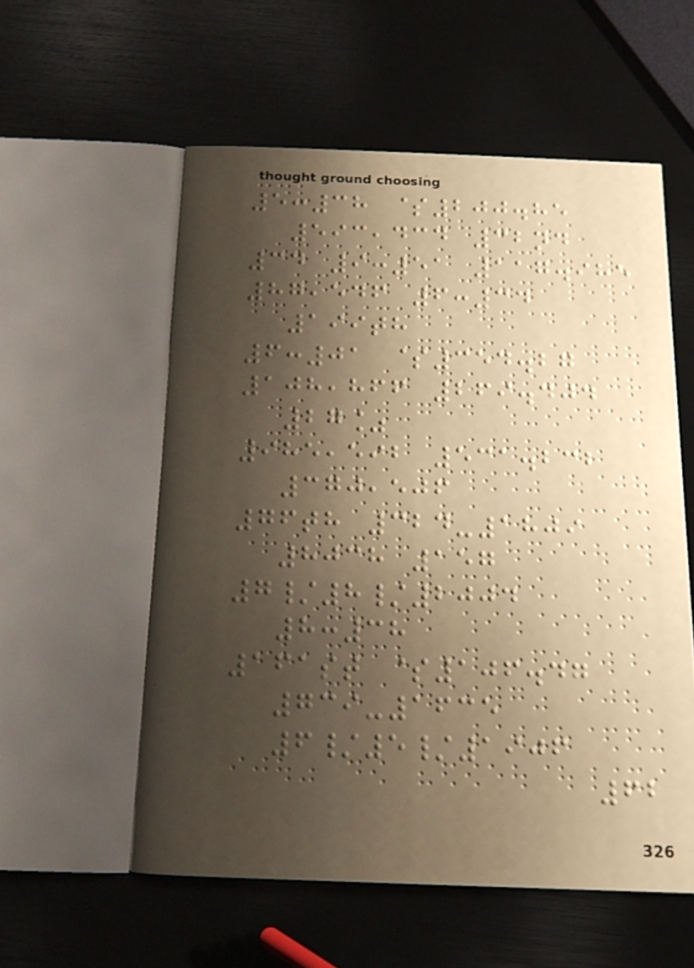5:38 $200.85
593,434 32nd
34 9:51 117.985
87,546 6:34
199th
6:01 $354.27
108,866 269.404
27%
985,592 531.232
370,506
76th 324-1809
8038 157
7/8/2004
8:38
161st $106.47
739-1635
6/5/1906
62
